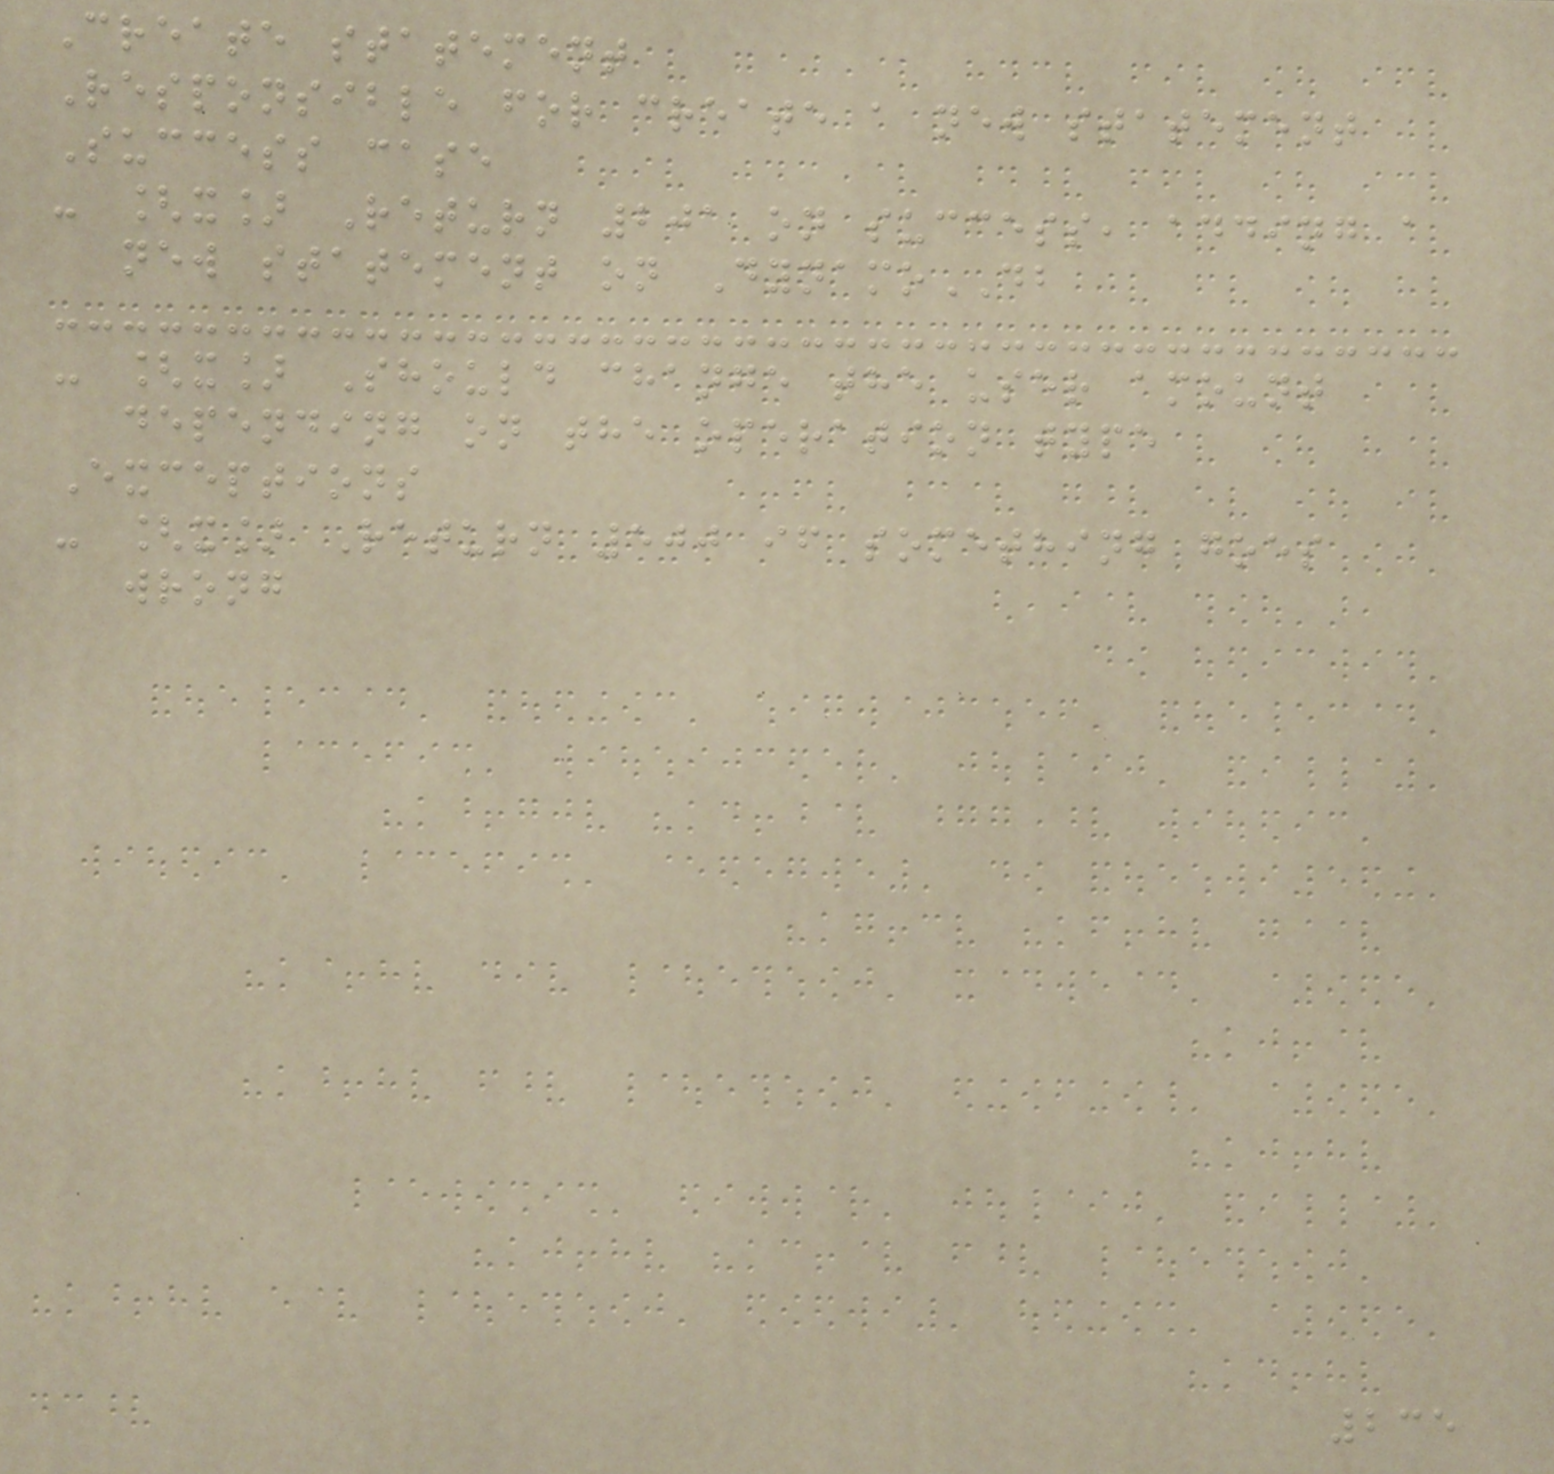Create statement
Responsible for create a new statement
Success case
- [x] Return 201 on success, adding a
new statement on DynamoDB
- [x] Should change the user amount
depending on the operation type
Exceptions
- [x] Return 500 if something goes
wrong
235
